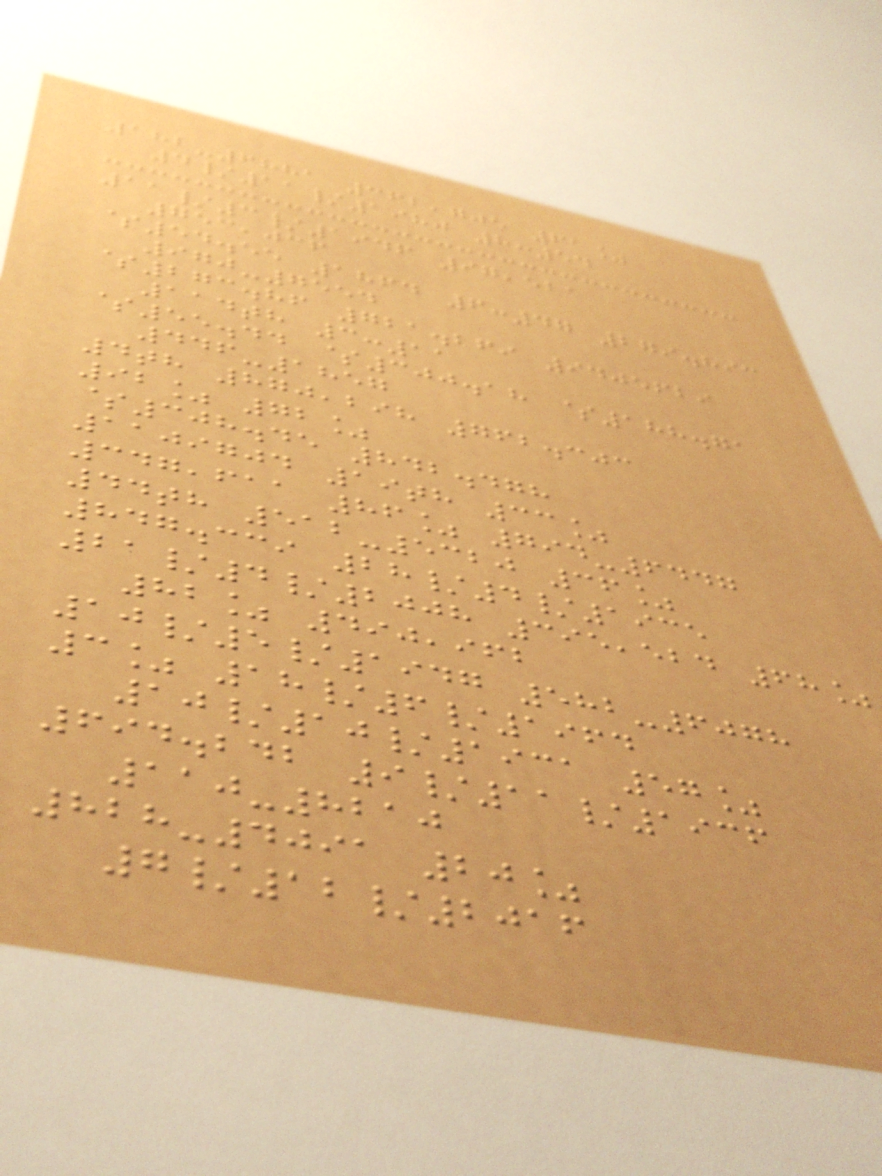182-6881 362,705 61%
4/11/1980 8:54
11/3/1946 97,521
753,036
$54.55 1864 6:47 279.893
970-7554
$273.86 721.269 9405629
114th 3:11
$55.44 $300.18 $188.71
446-1857
4th 870,298 762.303
92% 72%
$308.45 842.478
1109704 19th 33%
347,611 86% 794-6447
44th 512-5320 36%
847.339 28/4/1935
21/4/2008 395,524 68%
82% 490,962
10/5/1947 582-6078
3% 18/6/1964
10/10/1931 57%
694.242 9/11/1936
110-8210
828-4091 20%
7/12/2016
